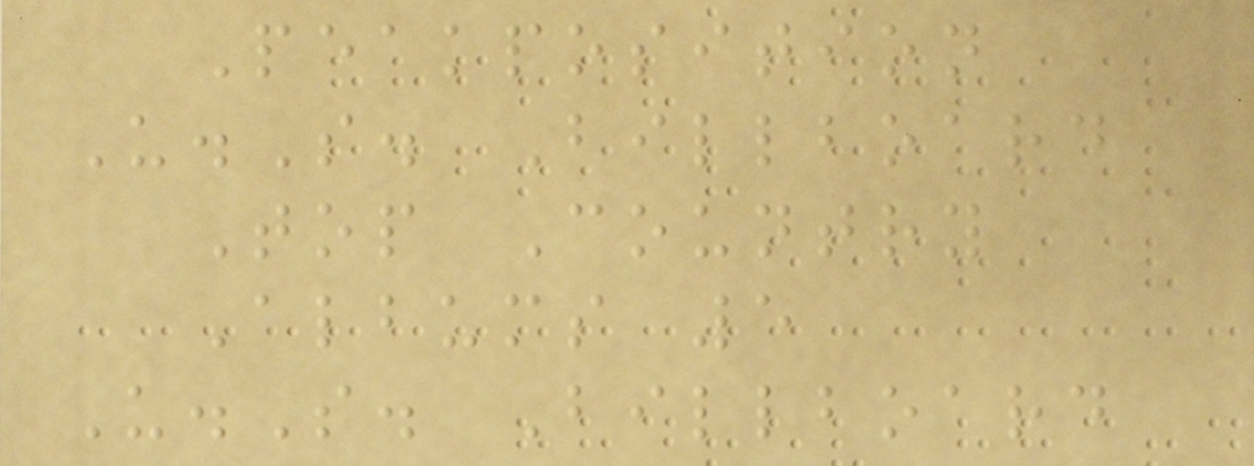Peakposition
U.S. Billboard
Top Country
Albums 5
U.S. Billboard
